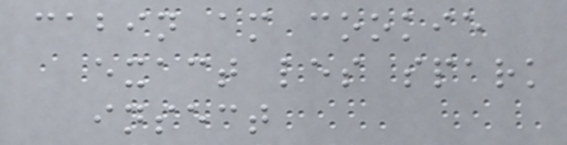cabin am cookie
exact les spark
insect
